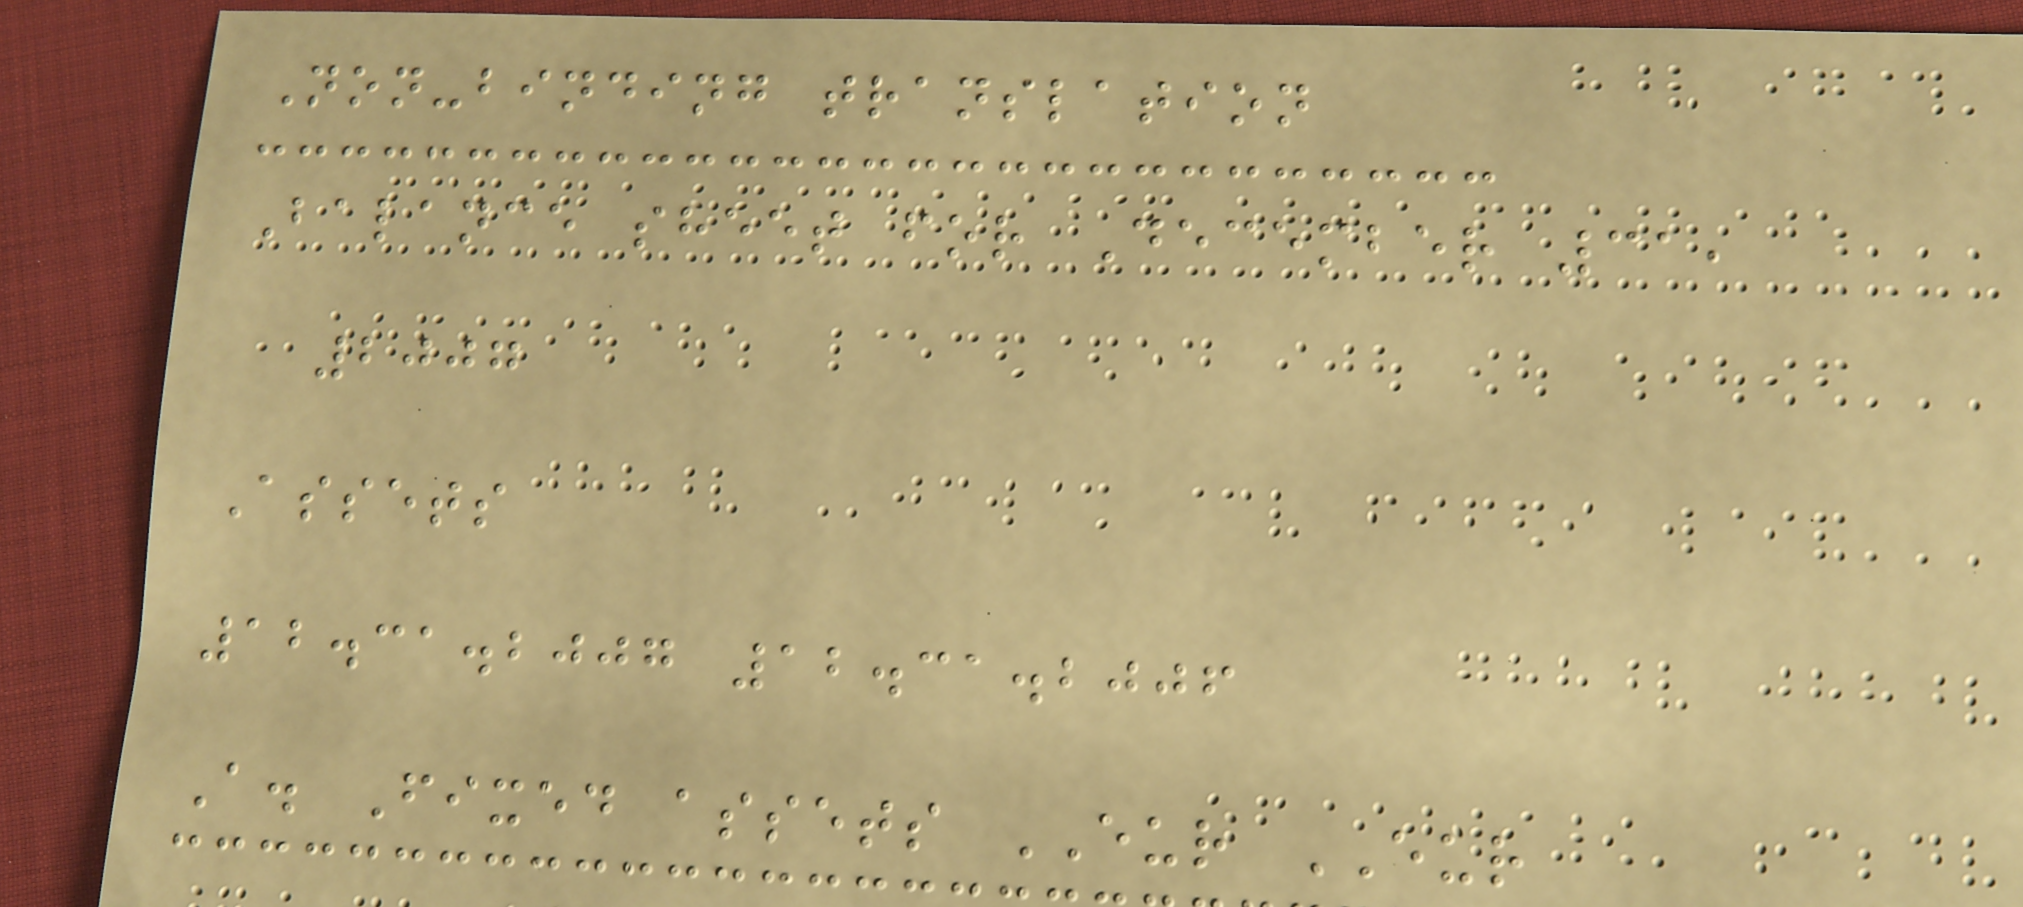Non-binding translation
Balance sheet for December 31,
2007
Assets
12.31.2007 12.31.2006
A. Fixed assets EUR EUR
